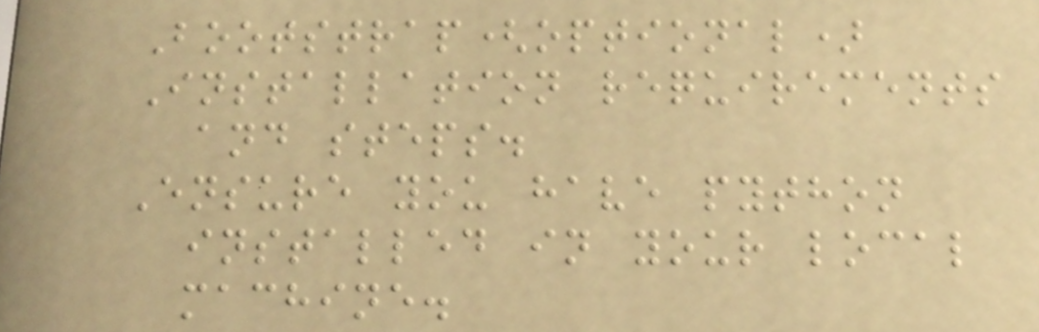Bootstrap(optional)
Installation requirements
and steps.
Ensure you have python
installed in your local
machine.
